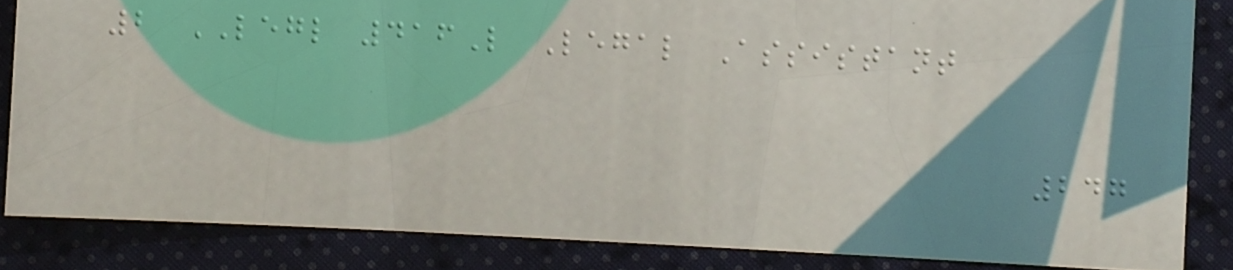2 LEGL 416L Legal Assistant
247
